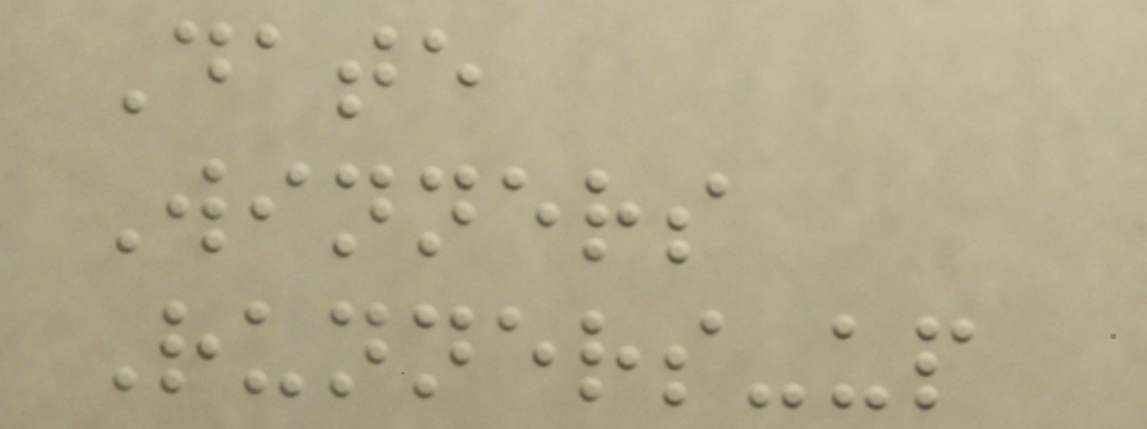Date
Winners
Runners-up
